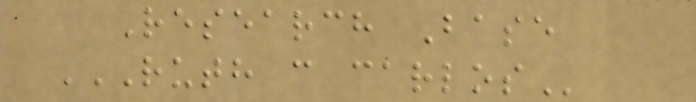Research Base
RUTH C CARLOS
